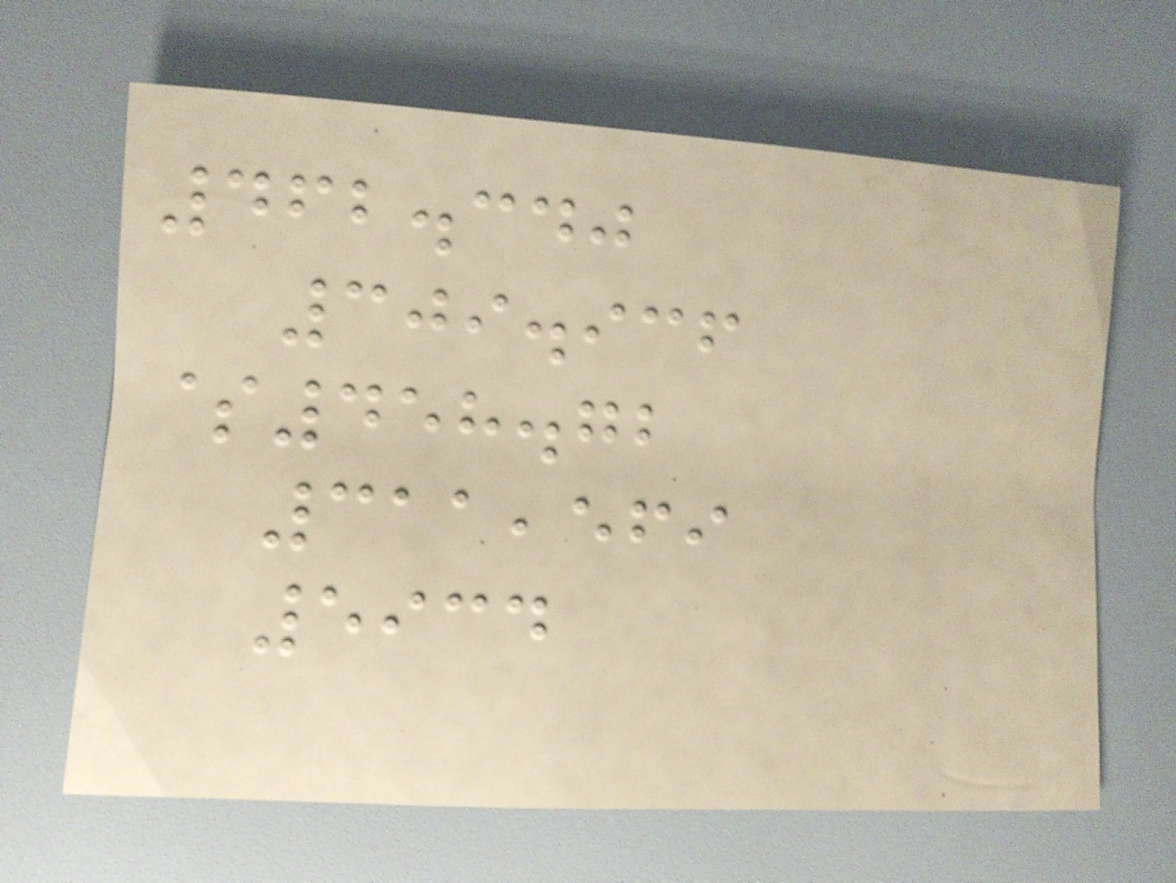462.340
309.936
$458.72
311,569
5934
